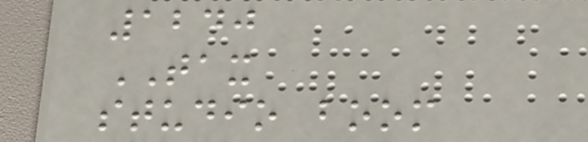1240
TAX
studio boom
